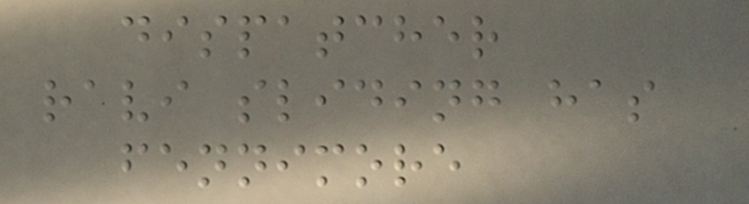dispatcher
ravi sliding has
fennimore
